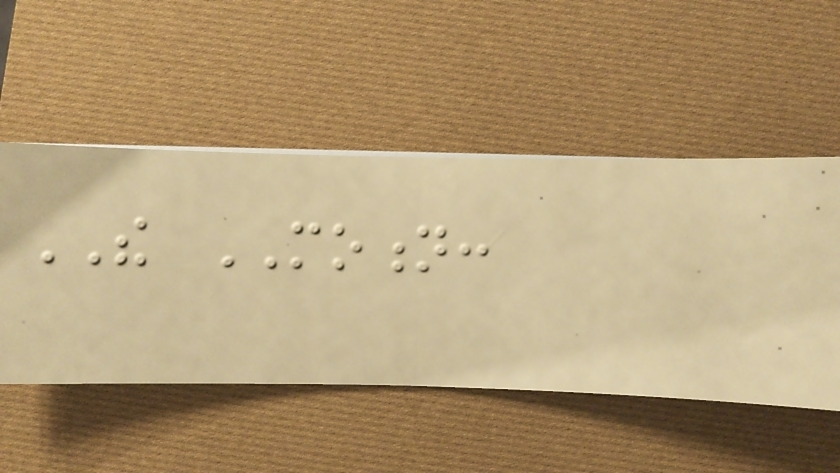THE MOTION:
